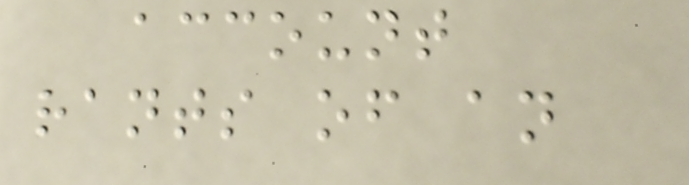account
rants of an
